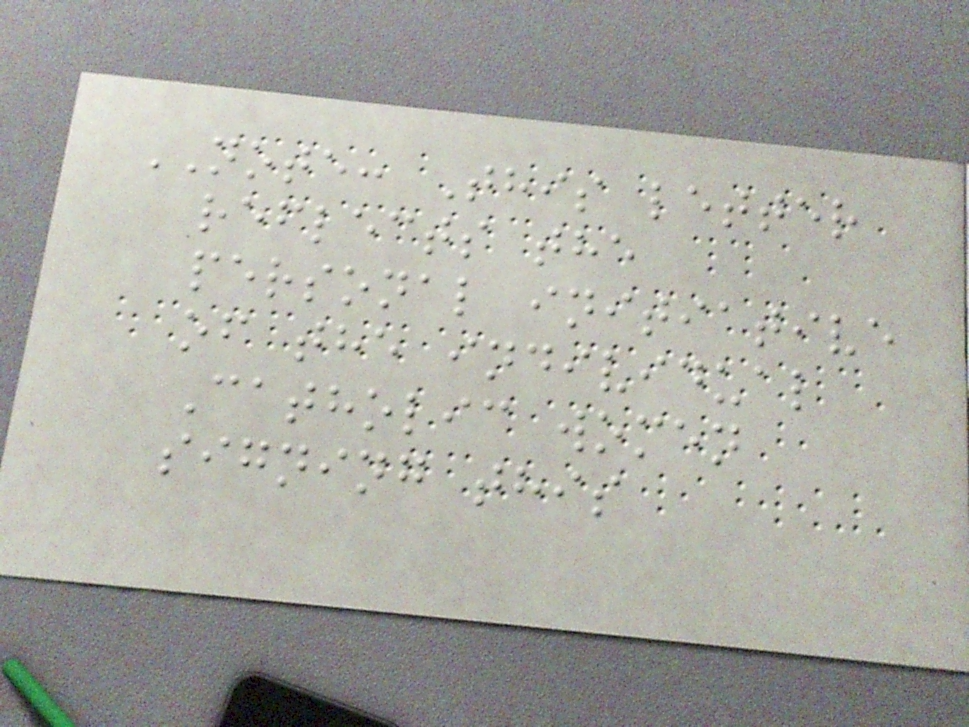NOTE: This letter
reflects the
personal initiative
of the individual
Catholic women
signing this
